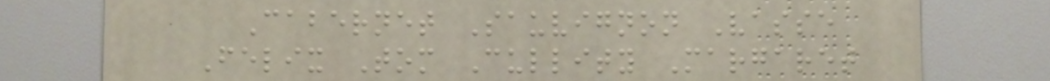Cabernet Sauvignon Vasse
Felix Tom Cullity Margaret
